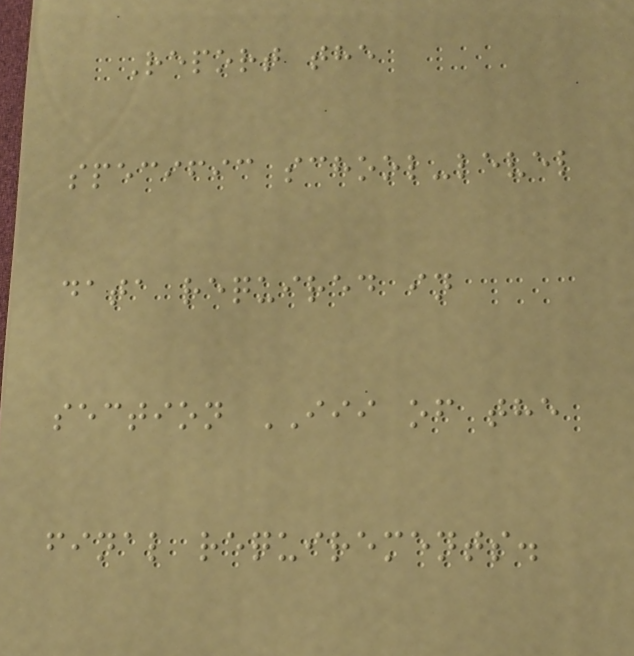Report the
specific school-level
data required in
section III of the
final requirements.
